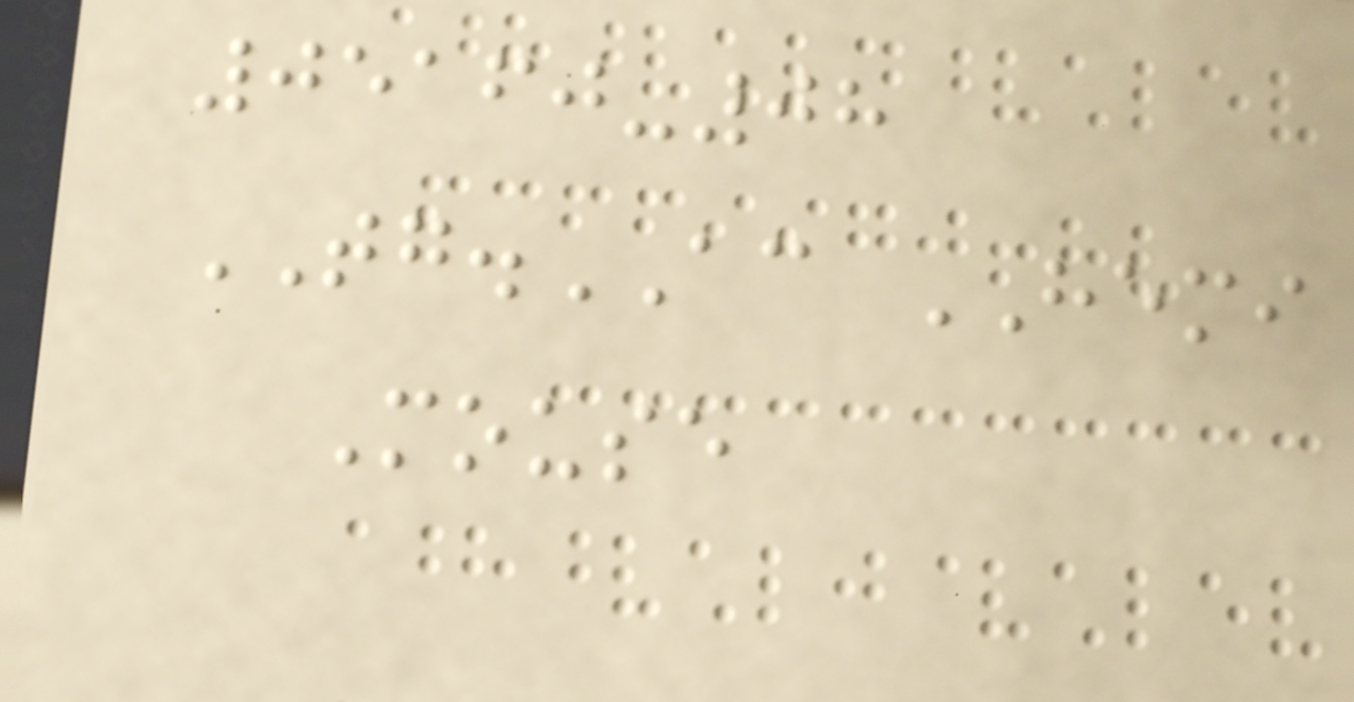05160-08
TG.AC HEMI
Mouse
